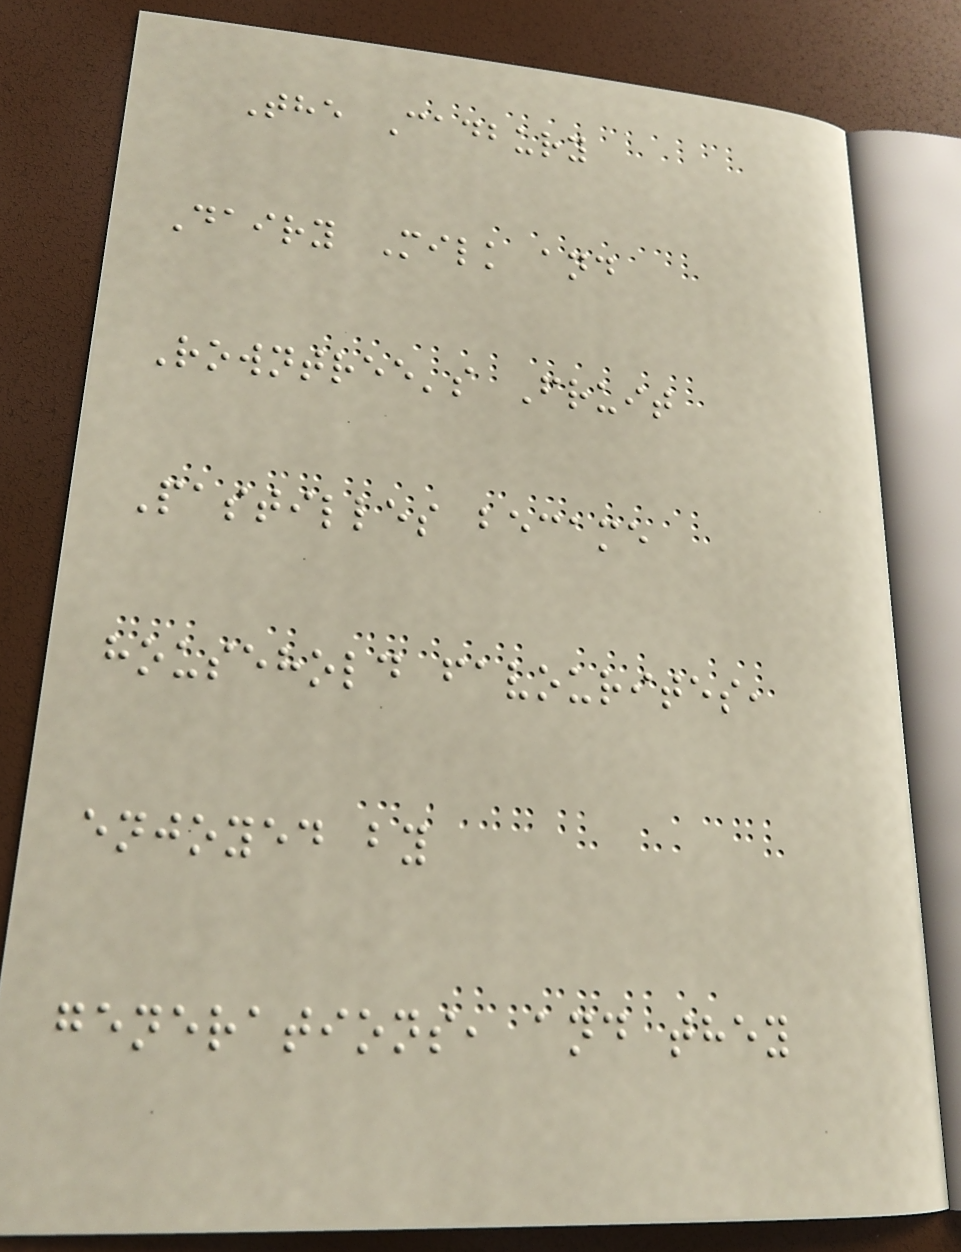The Cadbury
Dairy Milk and
Rowntree's Fruit
Pastilles became
household favourites,
enjoyed by
generations, and they
